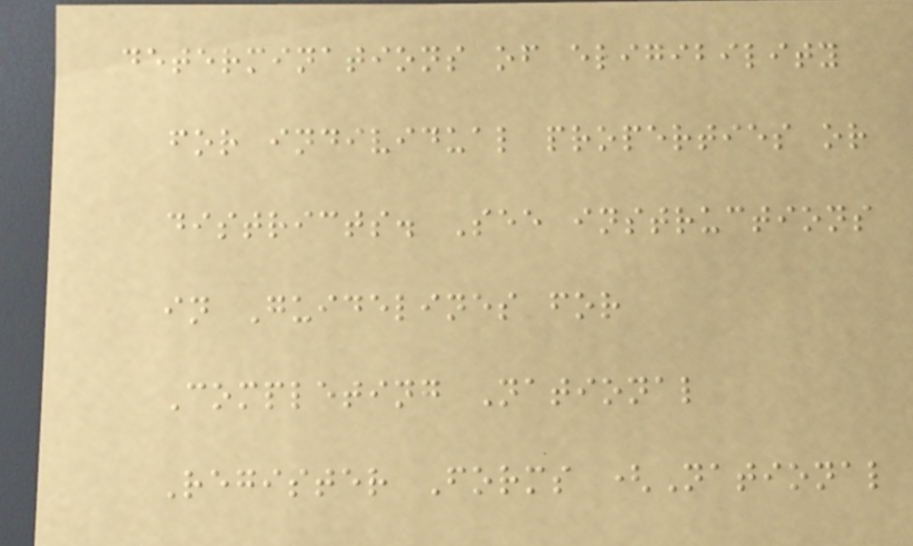determinations of eligibility
for individual properties or
districts. See instructions
in Guidelines for
Completing National
Register Forms (National
